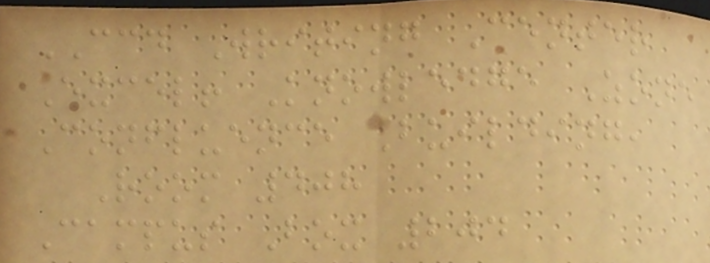CCD Writing Center
Excel! Knowledge Zone
Confluence Building,
Room 408
Campus Box 204
